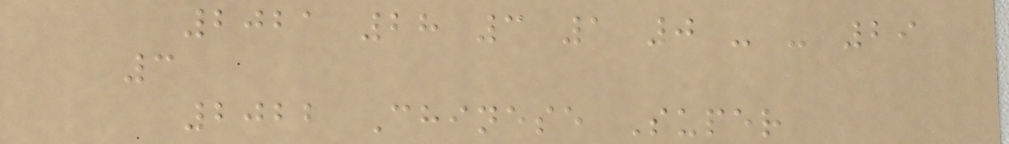2021 28 3 1 0 - - 29
3
2022 Chinese Super
